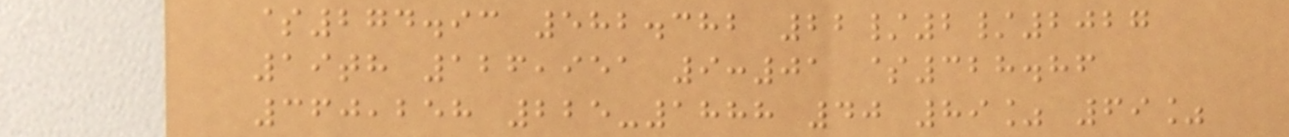$274.93 582.382 22/2/2027
19th 126,951 9:01 $328.86
360,258 225-1888 40 89% 69%
